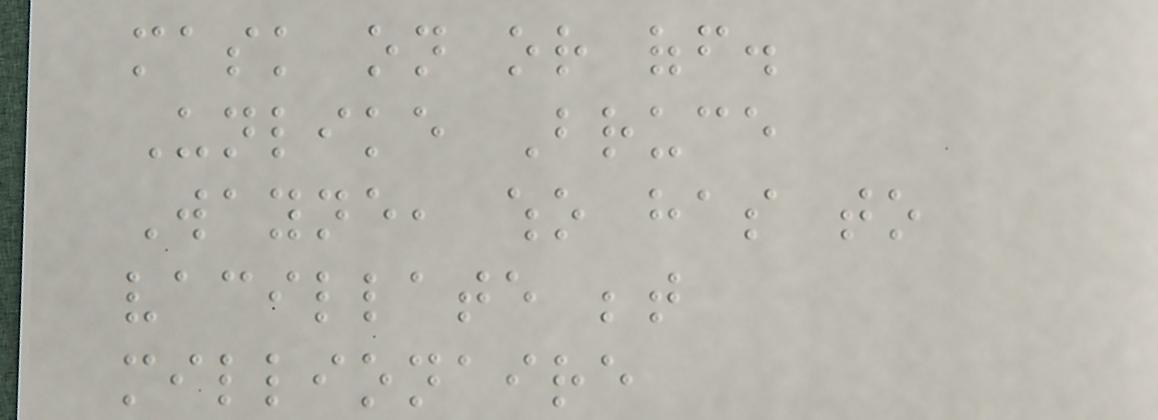mask on or off.
Unlike Bruce
Wayne, who has to
vacillate between
millionaire
